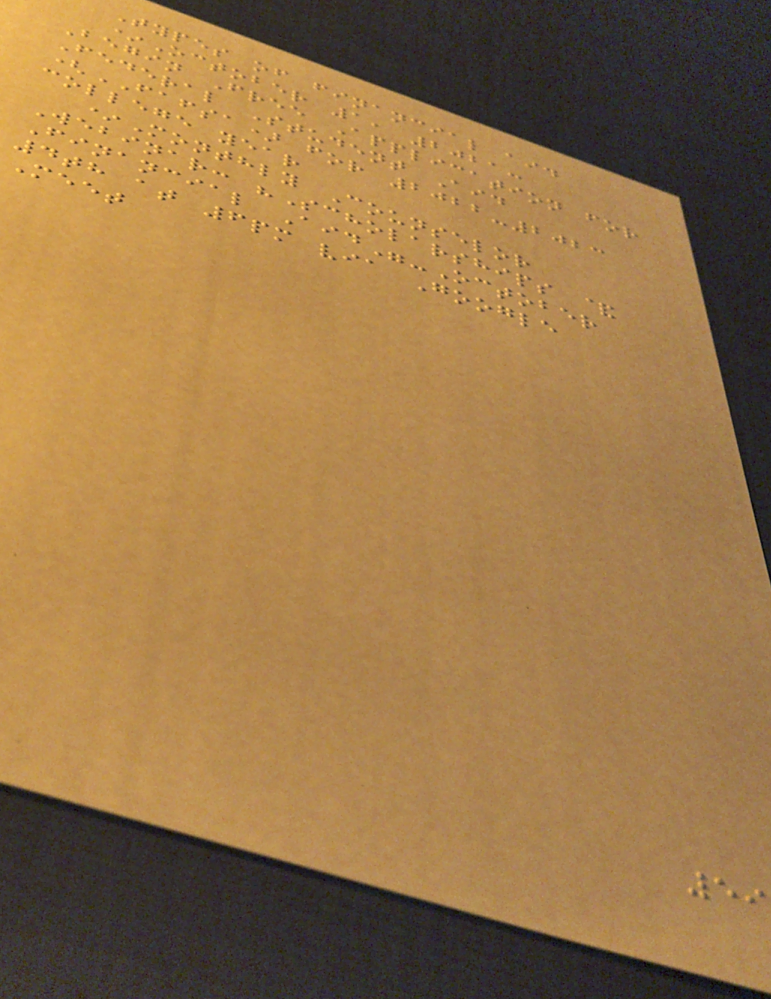Types of financial aid
*October 1, 2021:
Begin Free Application for
Federal Student Aid
(FAFSA) for 2022-2023
college year
*Monthly Counselor
Webinar: "Scholarships &
Financial Aid"-October
4th at 6pm via Google
Meet
59
